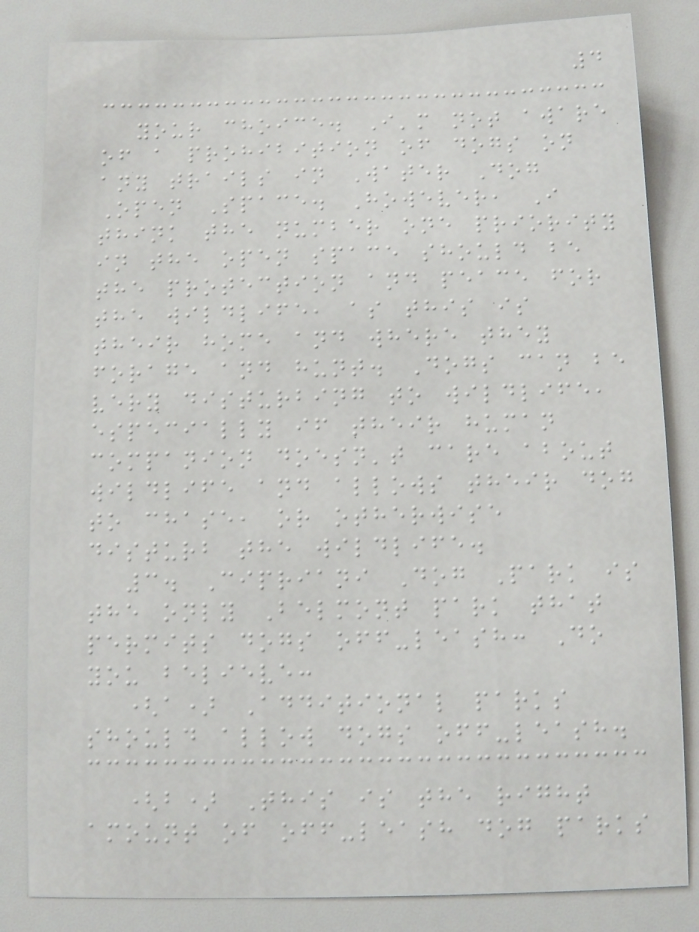4
your choice. I'm not aware
of a prohibition of dogs on
any trails in Water Dog
Open Space. However, I
think the number one priority
in the open space should be
the protection and peace for
the wildlife, as this is
their home and where they
forage and hunt. Dogs can be
very disturbing to wildlife,
especially if their human
companion doesn't care about
wildlife and allows their dog
to chase, or otherwise
disturb the wildlife.
3. Cipriani Dog Park is
the only Belmont park that
permits dogs off-leash: Do
you believe:
(a) Additional parks
should allow dogs off-leash.
(b) This is the right
amount of off-leash dog parks
